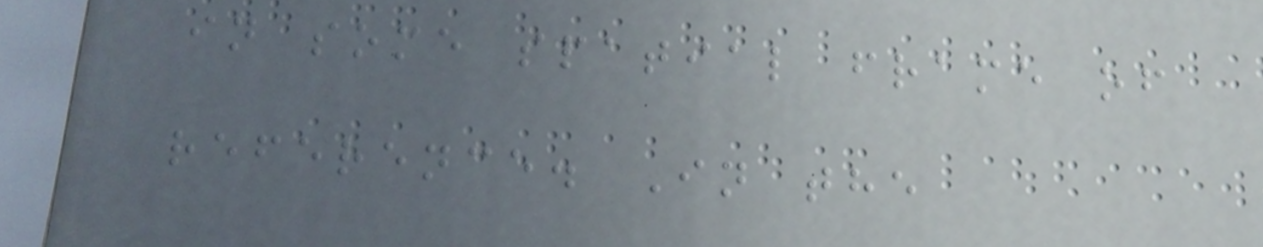in some spatial frame of
reference. In the
